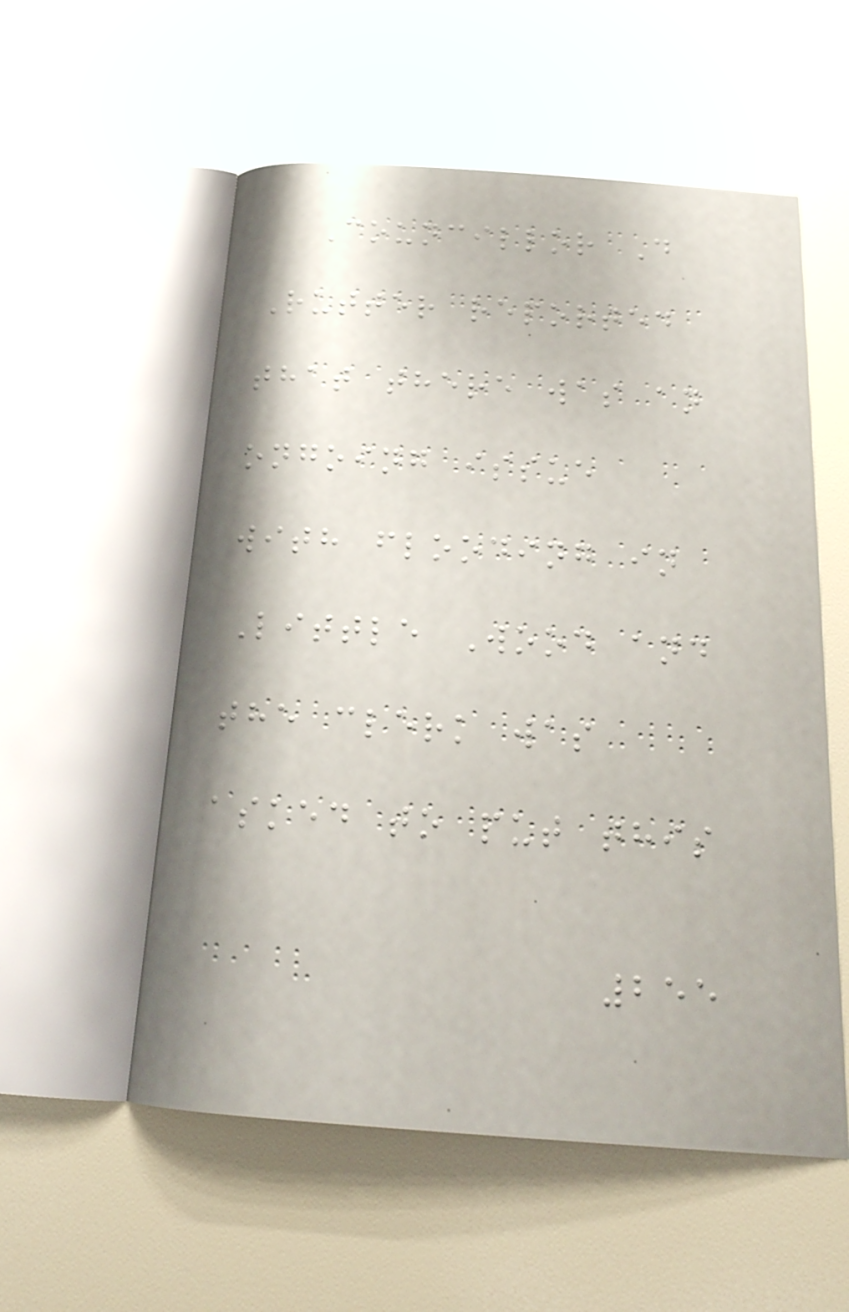Councillor D
Rutter reported
that there was an
ongoing issue
with flooding in
Little Wood and
the clerk was
asked to put this
255
